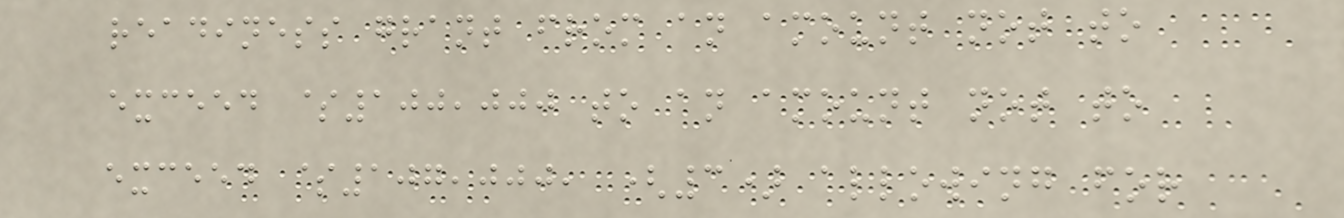readiness grant from an amount not to
exceed $100,000 to an amount not to
exceed $107,000, (3) allowing for
